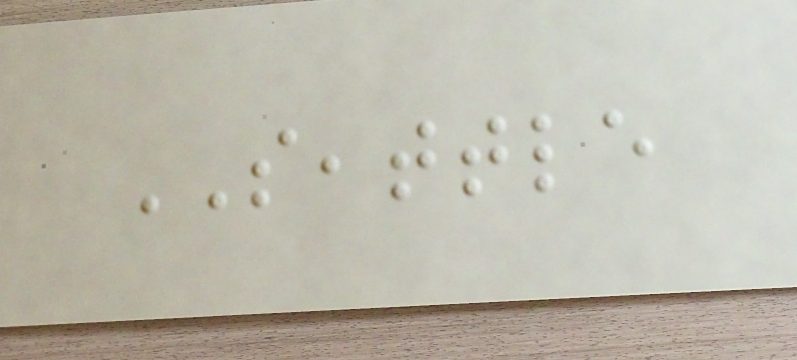SEATTLE
